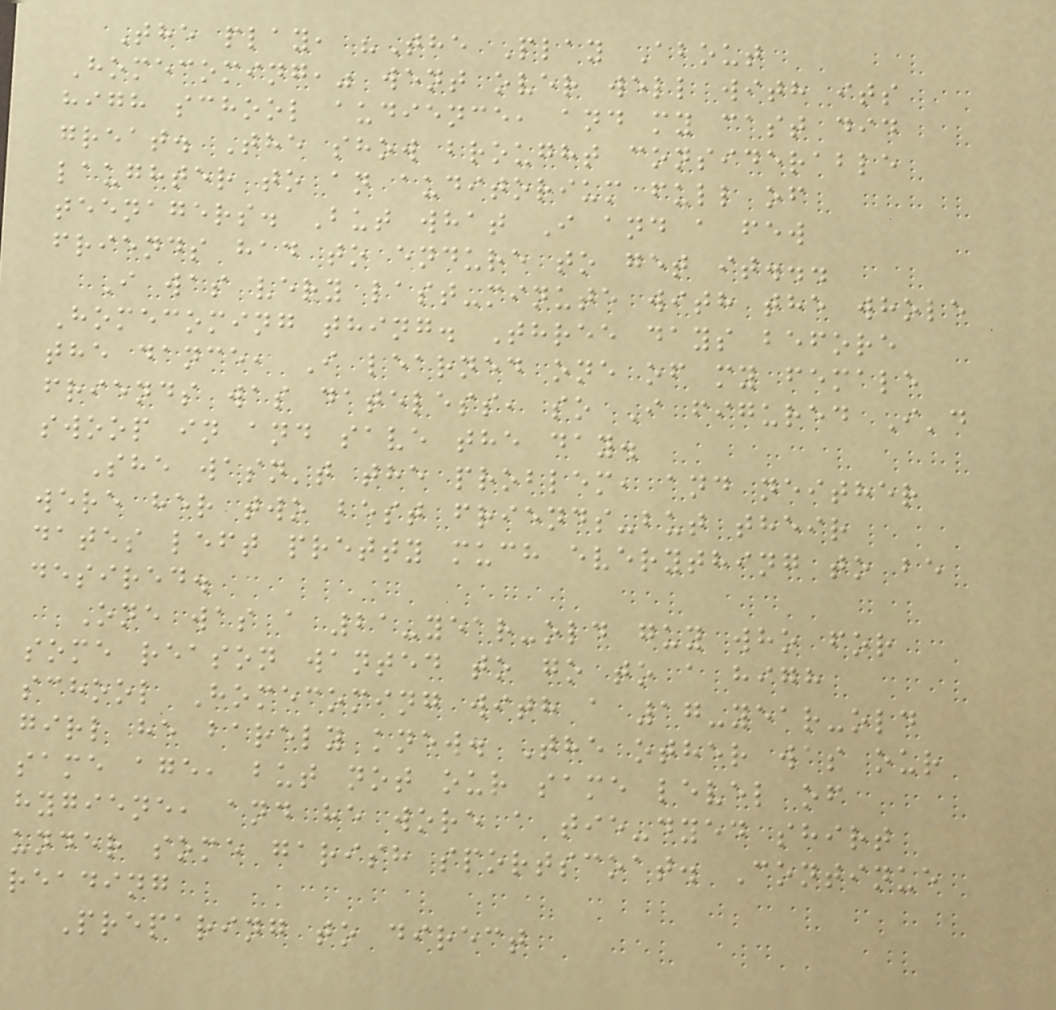The play, "The Play About
Homecoming," went over well with its
high school audience, and my cast did
great. The show brought considerable
laughter to an auditorium full of
teenagers. But what I and a few
friends had to endure to get it...
I was very last-minute with the whole
Homecoming thing. Three days before
the dance, I learned one of my female
friends was dateless, so I figured I'd
swoop in and save the day.
She wasn't the problem, and neither
were her two best friends-but their
dates left pretty much everything to be
desired.
One was a 21-year-old guy who for
some reason wanted to go to a high
school Homecoming with a 17-year-old
girl he barely knew. The other was our
same age, but not our same level of
hygiene, and he wore a tie-dyed shirt
under some garish sportscoat. Continue
reading
Preparing to direct
